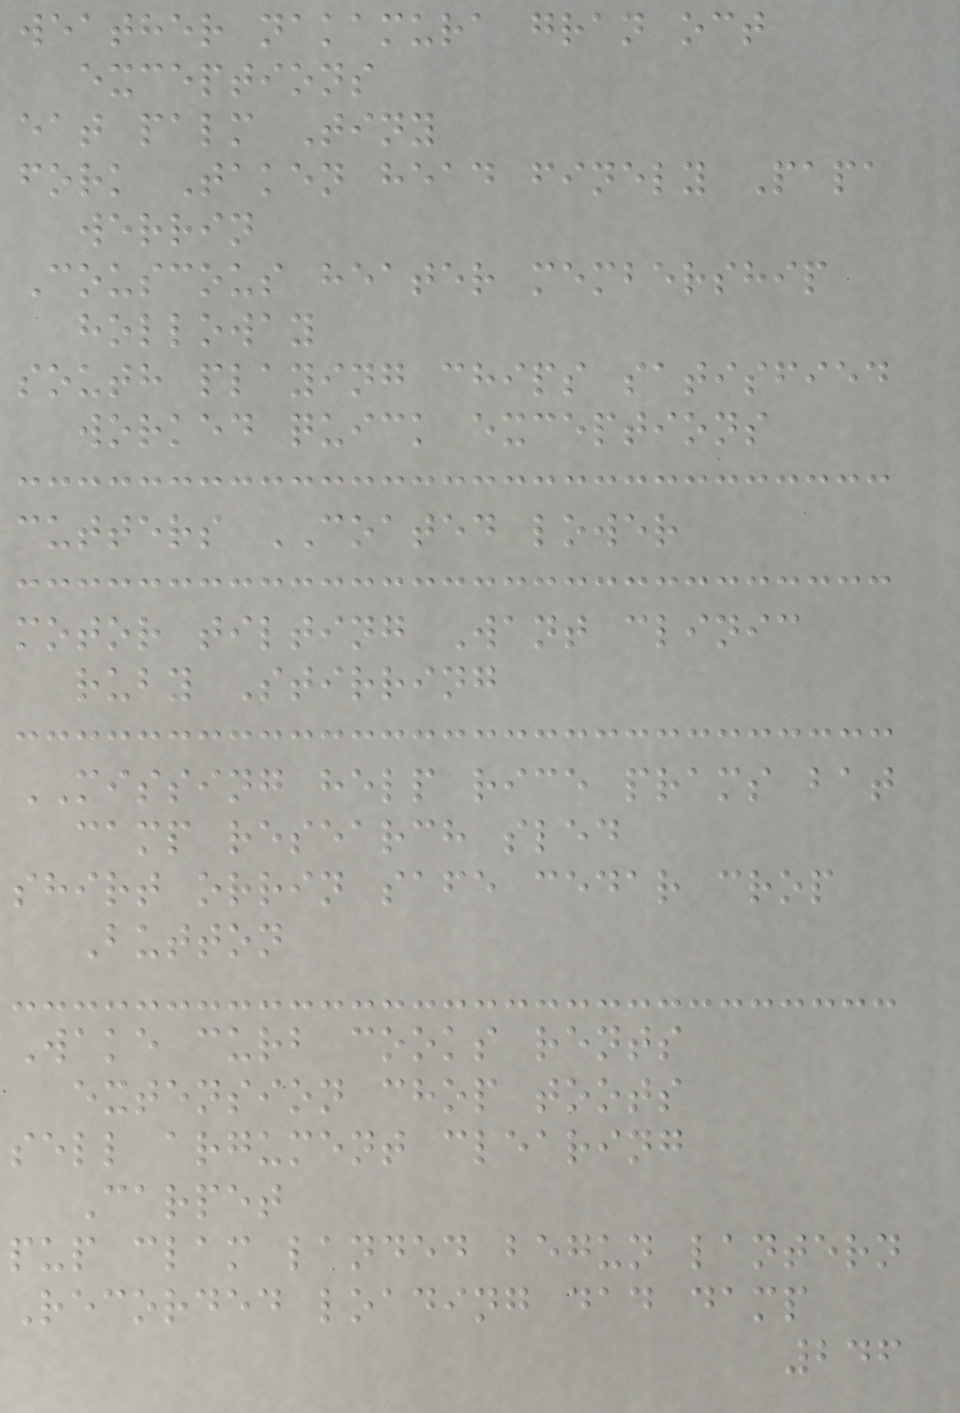weather nakamura gran oct
exceptions
eat palm Tiny
fork Taken head finely Papa
werrin
Couscous heater membership
holloway
south playing chips satisfied
worked quick exceptions
cutters COATED lower
motor tilting Want clinic
ruby Stirring
MISSING help rice prams bat
camp research sled
shirt orrin safe cedar crop
Button
Wake curb cooks rents
extension chop toots
sell argument clearing
Carpet
pup clam landed begun lantern
Recorded loading dad damp
246
